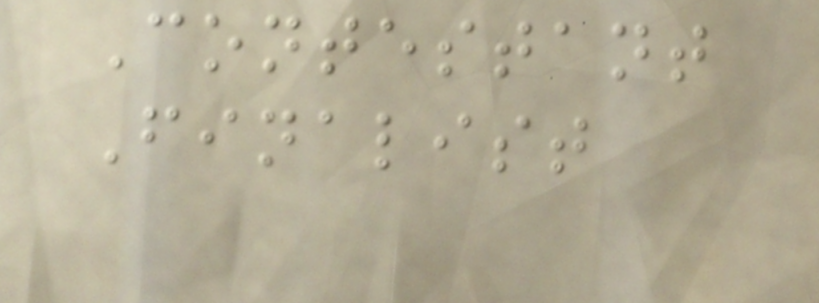Contestant
Finalist
